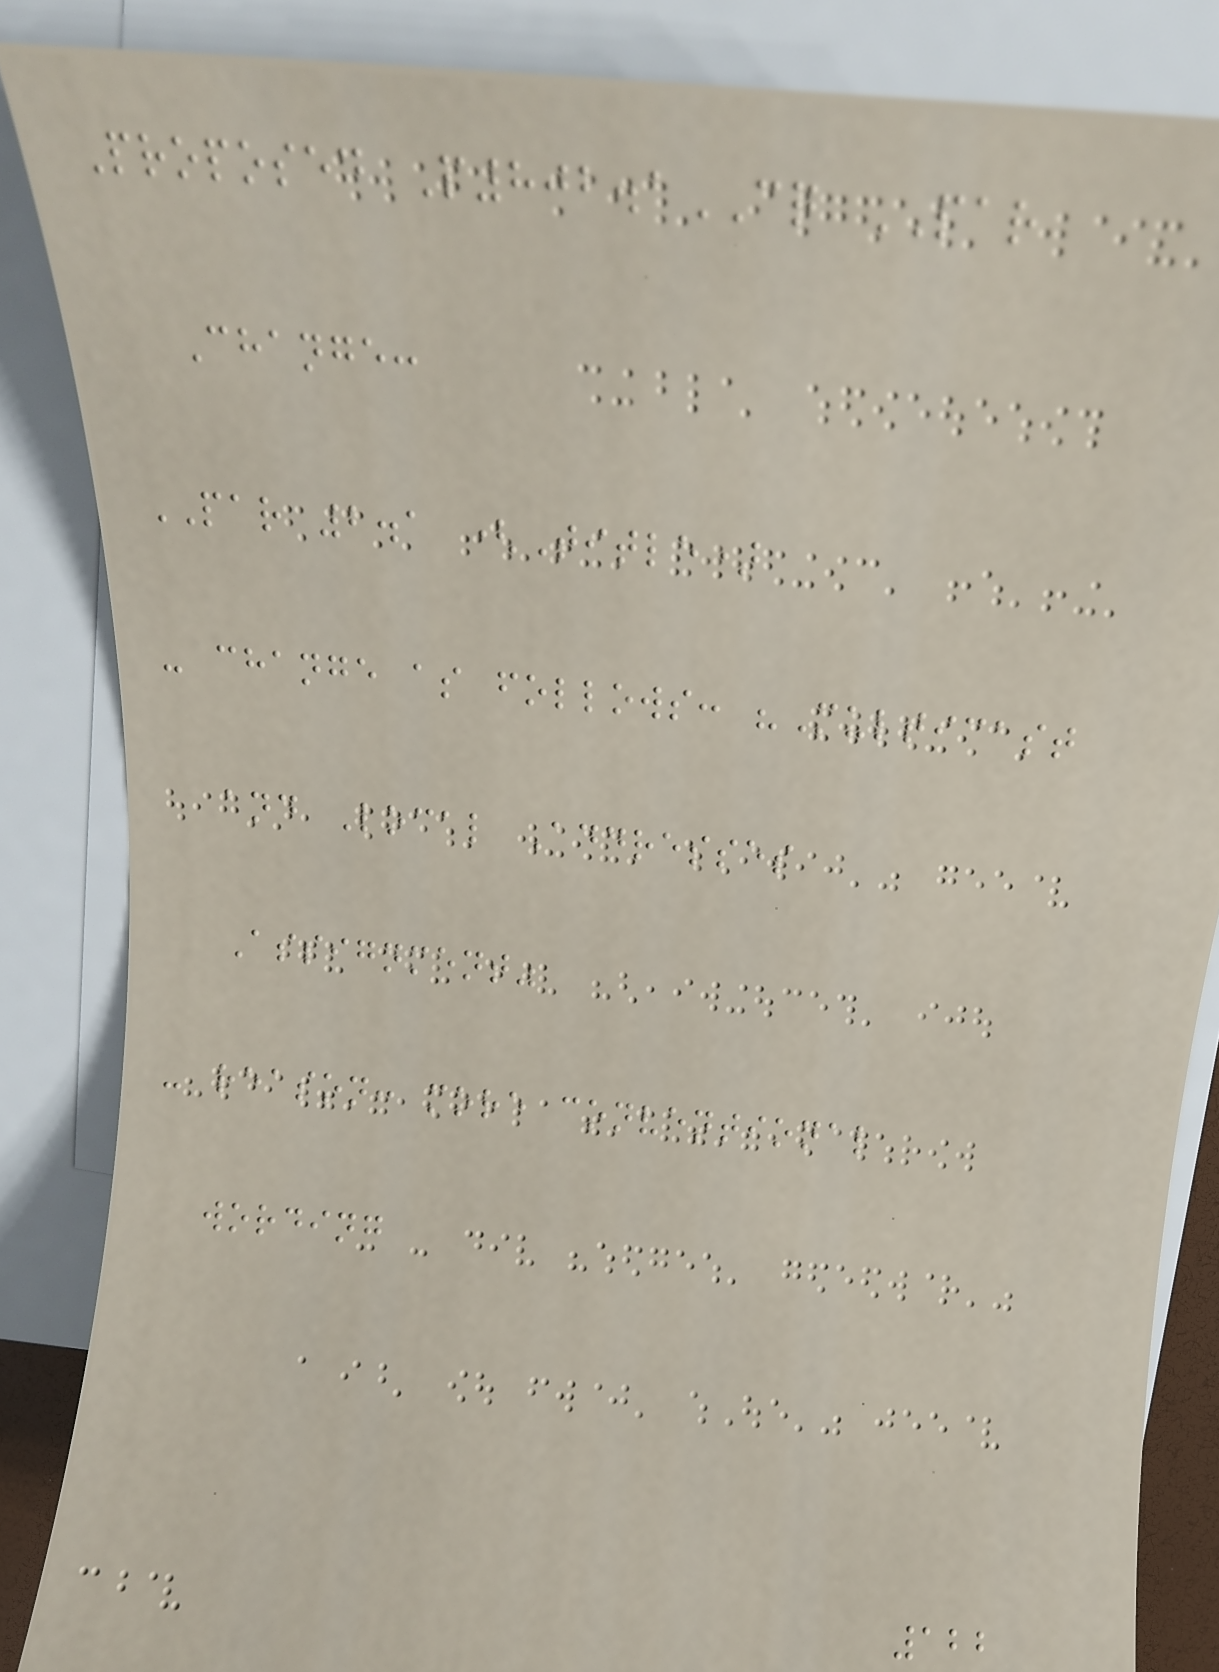Proposed P802.1CQ PAR
Change:
PAR 2.1 (Title)
- change as follows: "Multicast
and Local Addresses
Assignment"
- reason: more conventional
wording
122
